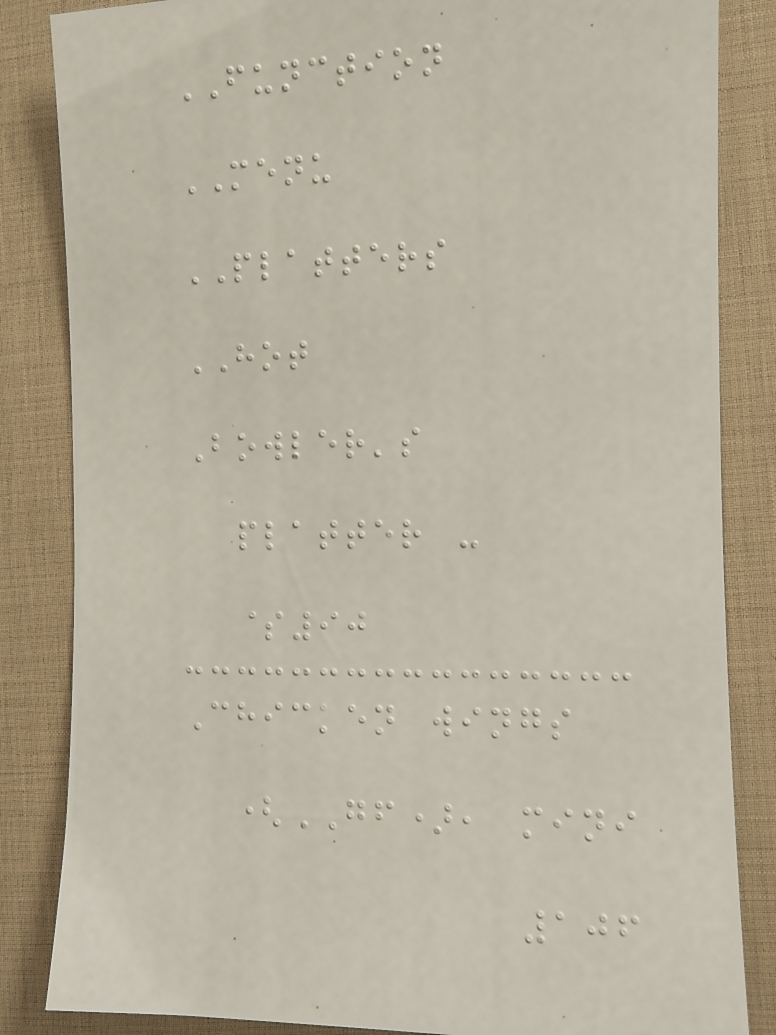FUNCTION
MENU
PLATTERS
HOT
Bowler's
platter -
$90
Chicken wings
(GF), mini
106
